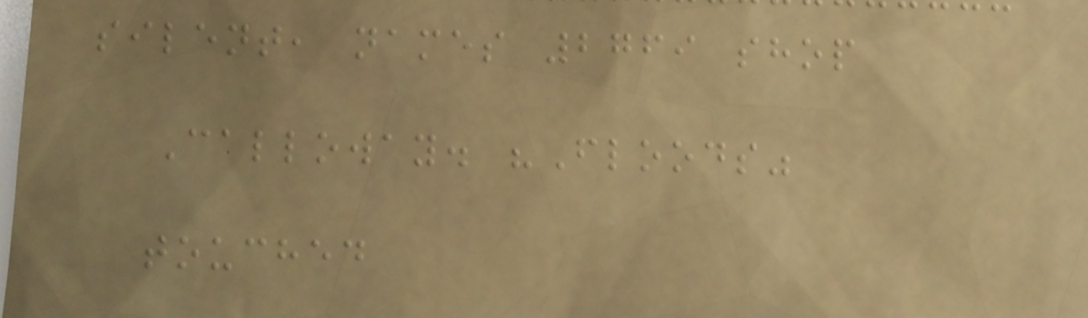silent, names 2769 shop
Calloway. "Floods"
touched
